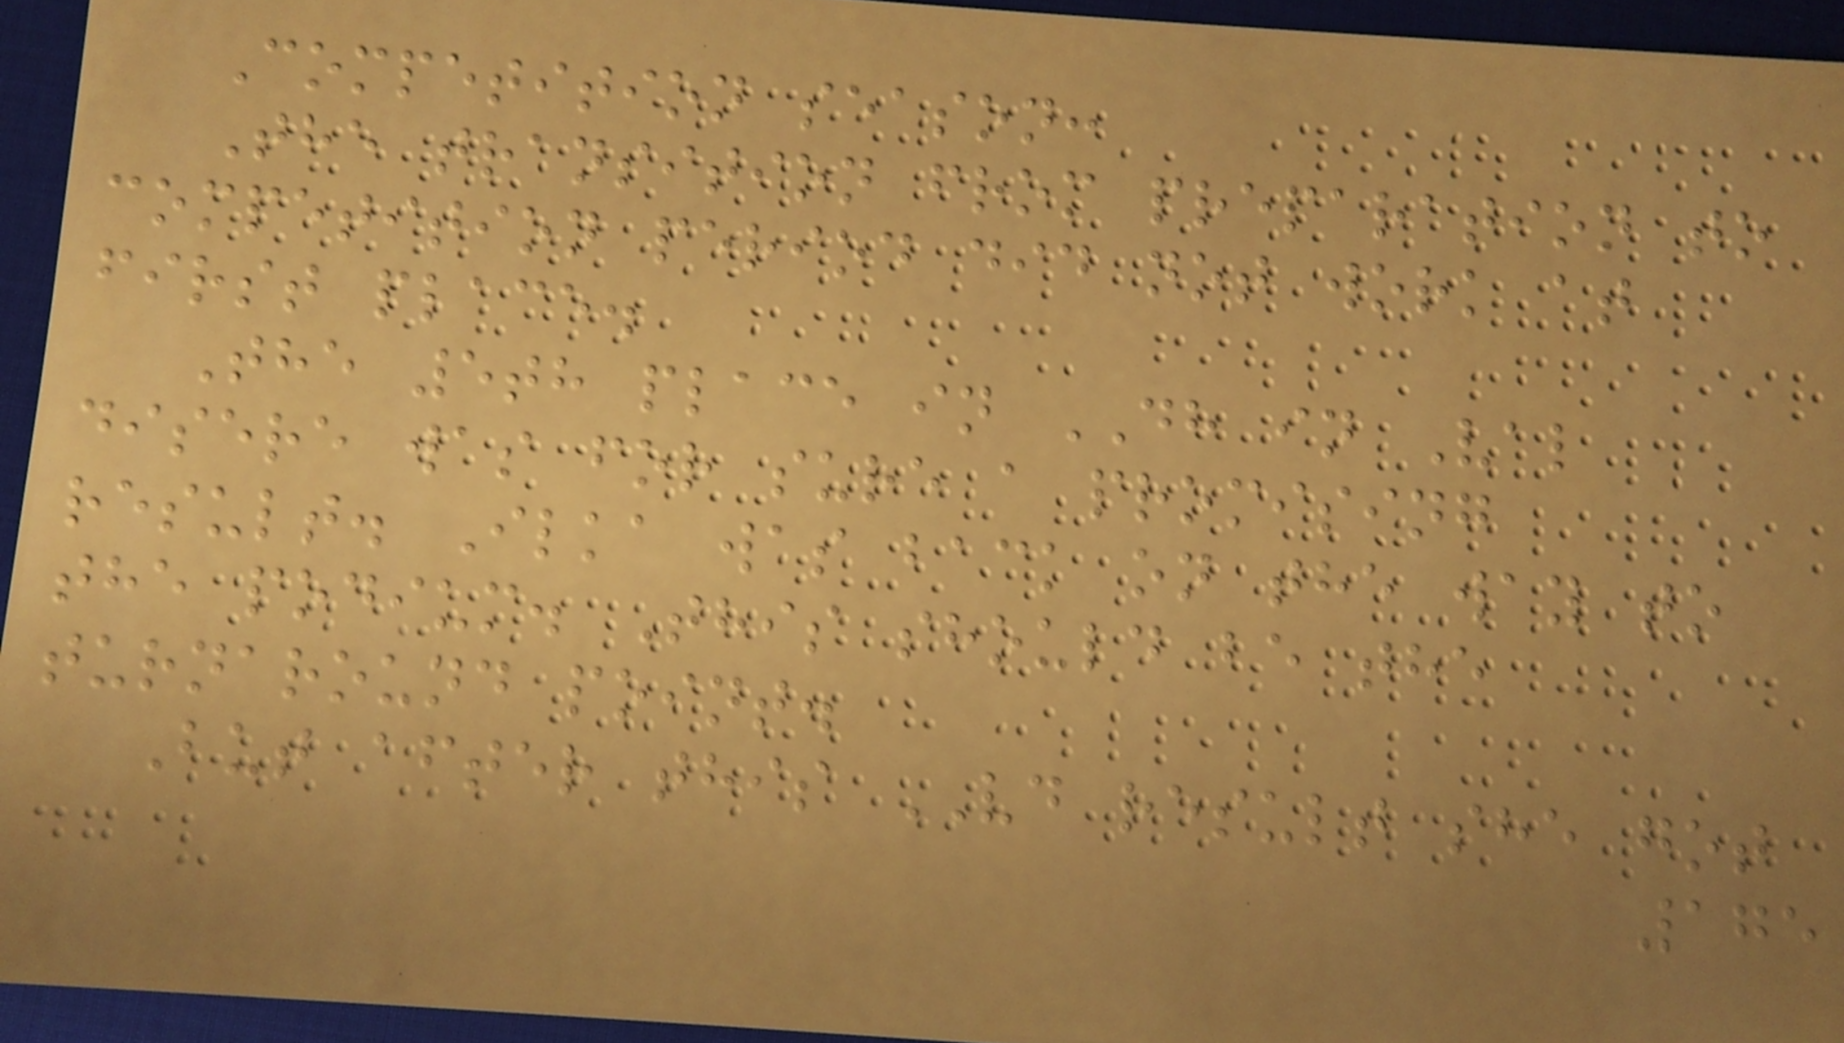Competition season:
The transition from preparation to
competition period did not work at
first place.
The 5th place in DH in Val
disere was for sure a promising
result. Ilka was back on the way to
the podium. This should be the
turnaround point.
But after this VD result she got
175
